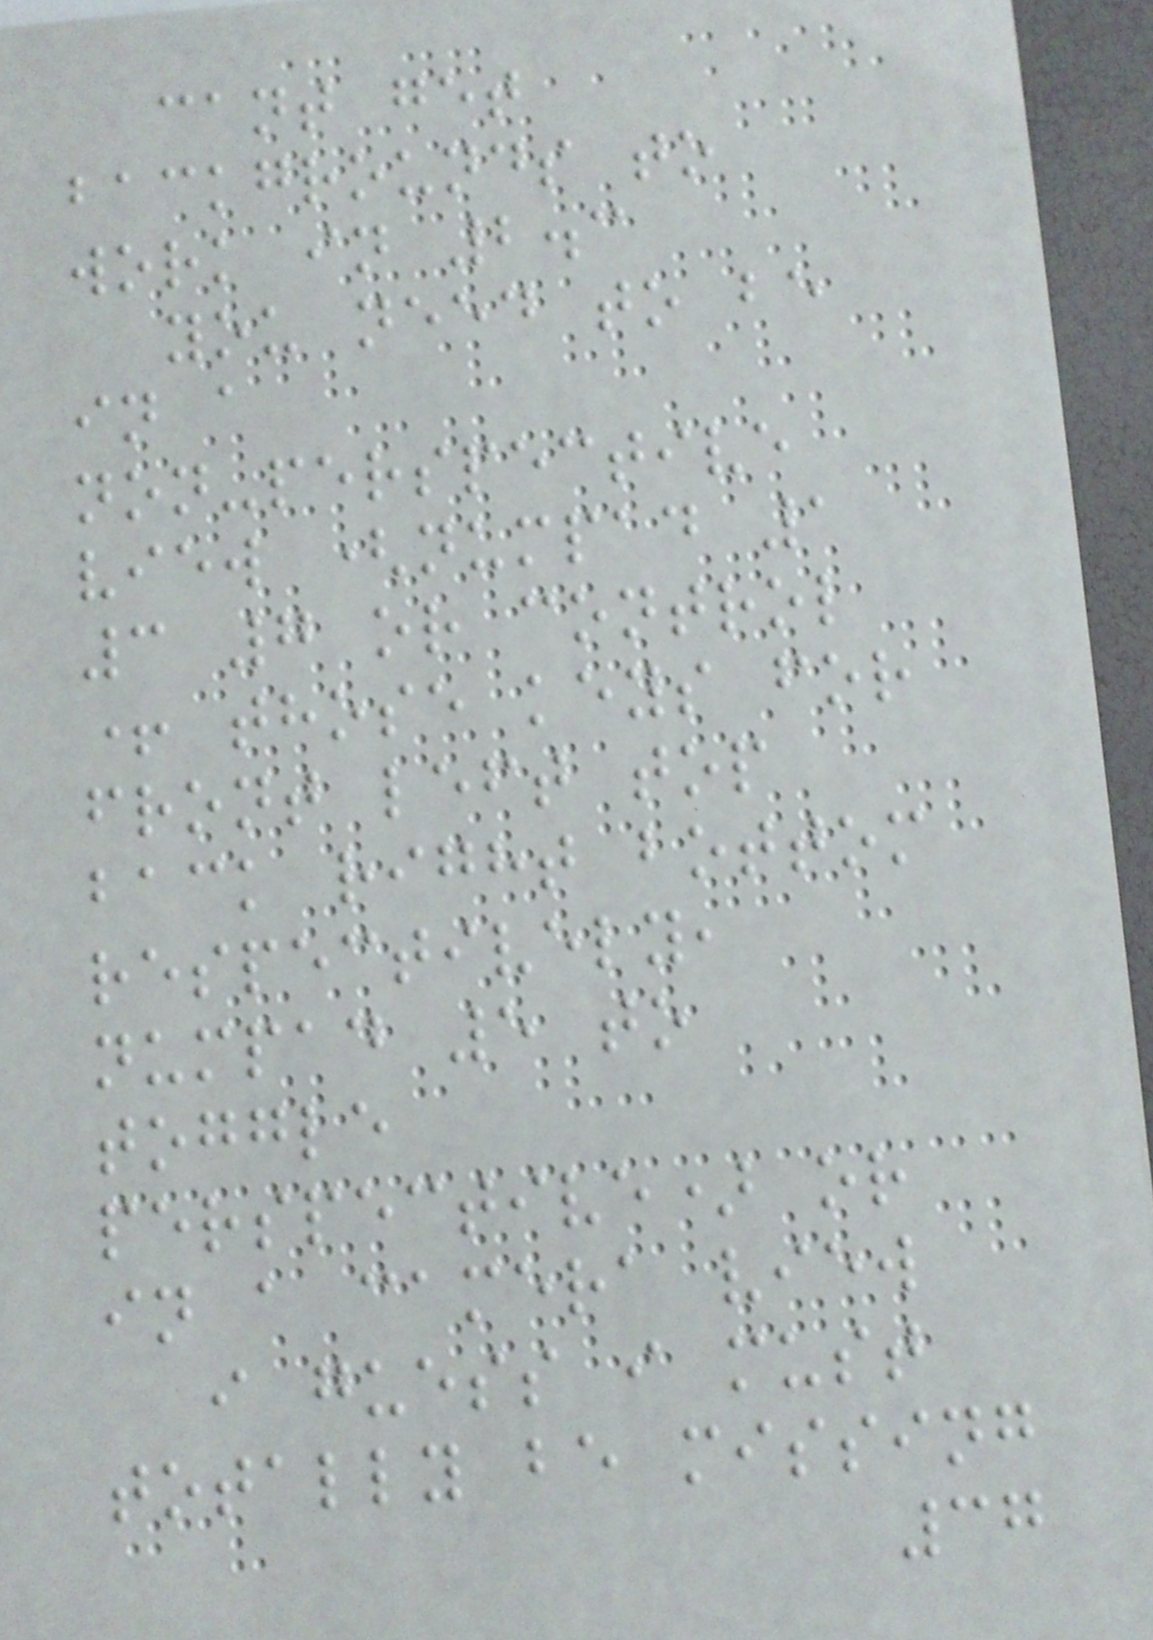cant get
backgrounds to
work in 2.3
you need to be
in a
non-perspective
view (numpad 1
3 7 or control
+ those keys for
front left top
back right bottom
respectively,
numpad 5 to
toggle
perspective) or
in a camera view
i guess i must
totally be missing
37
